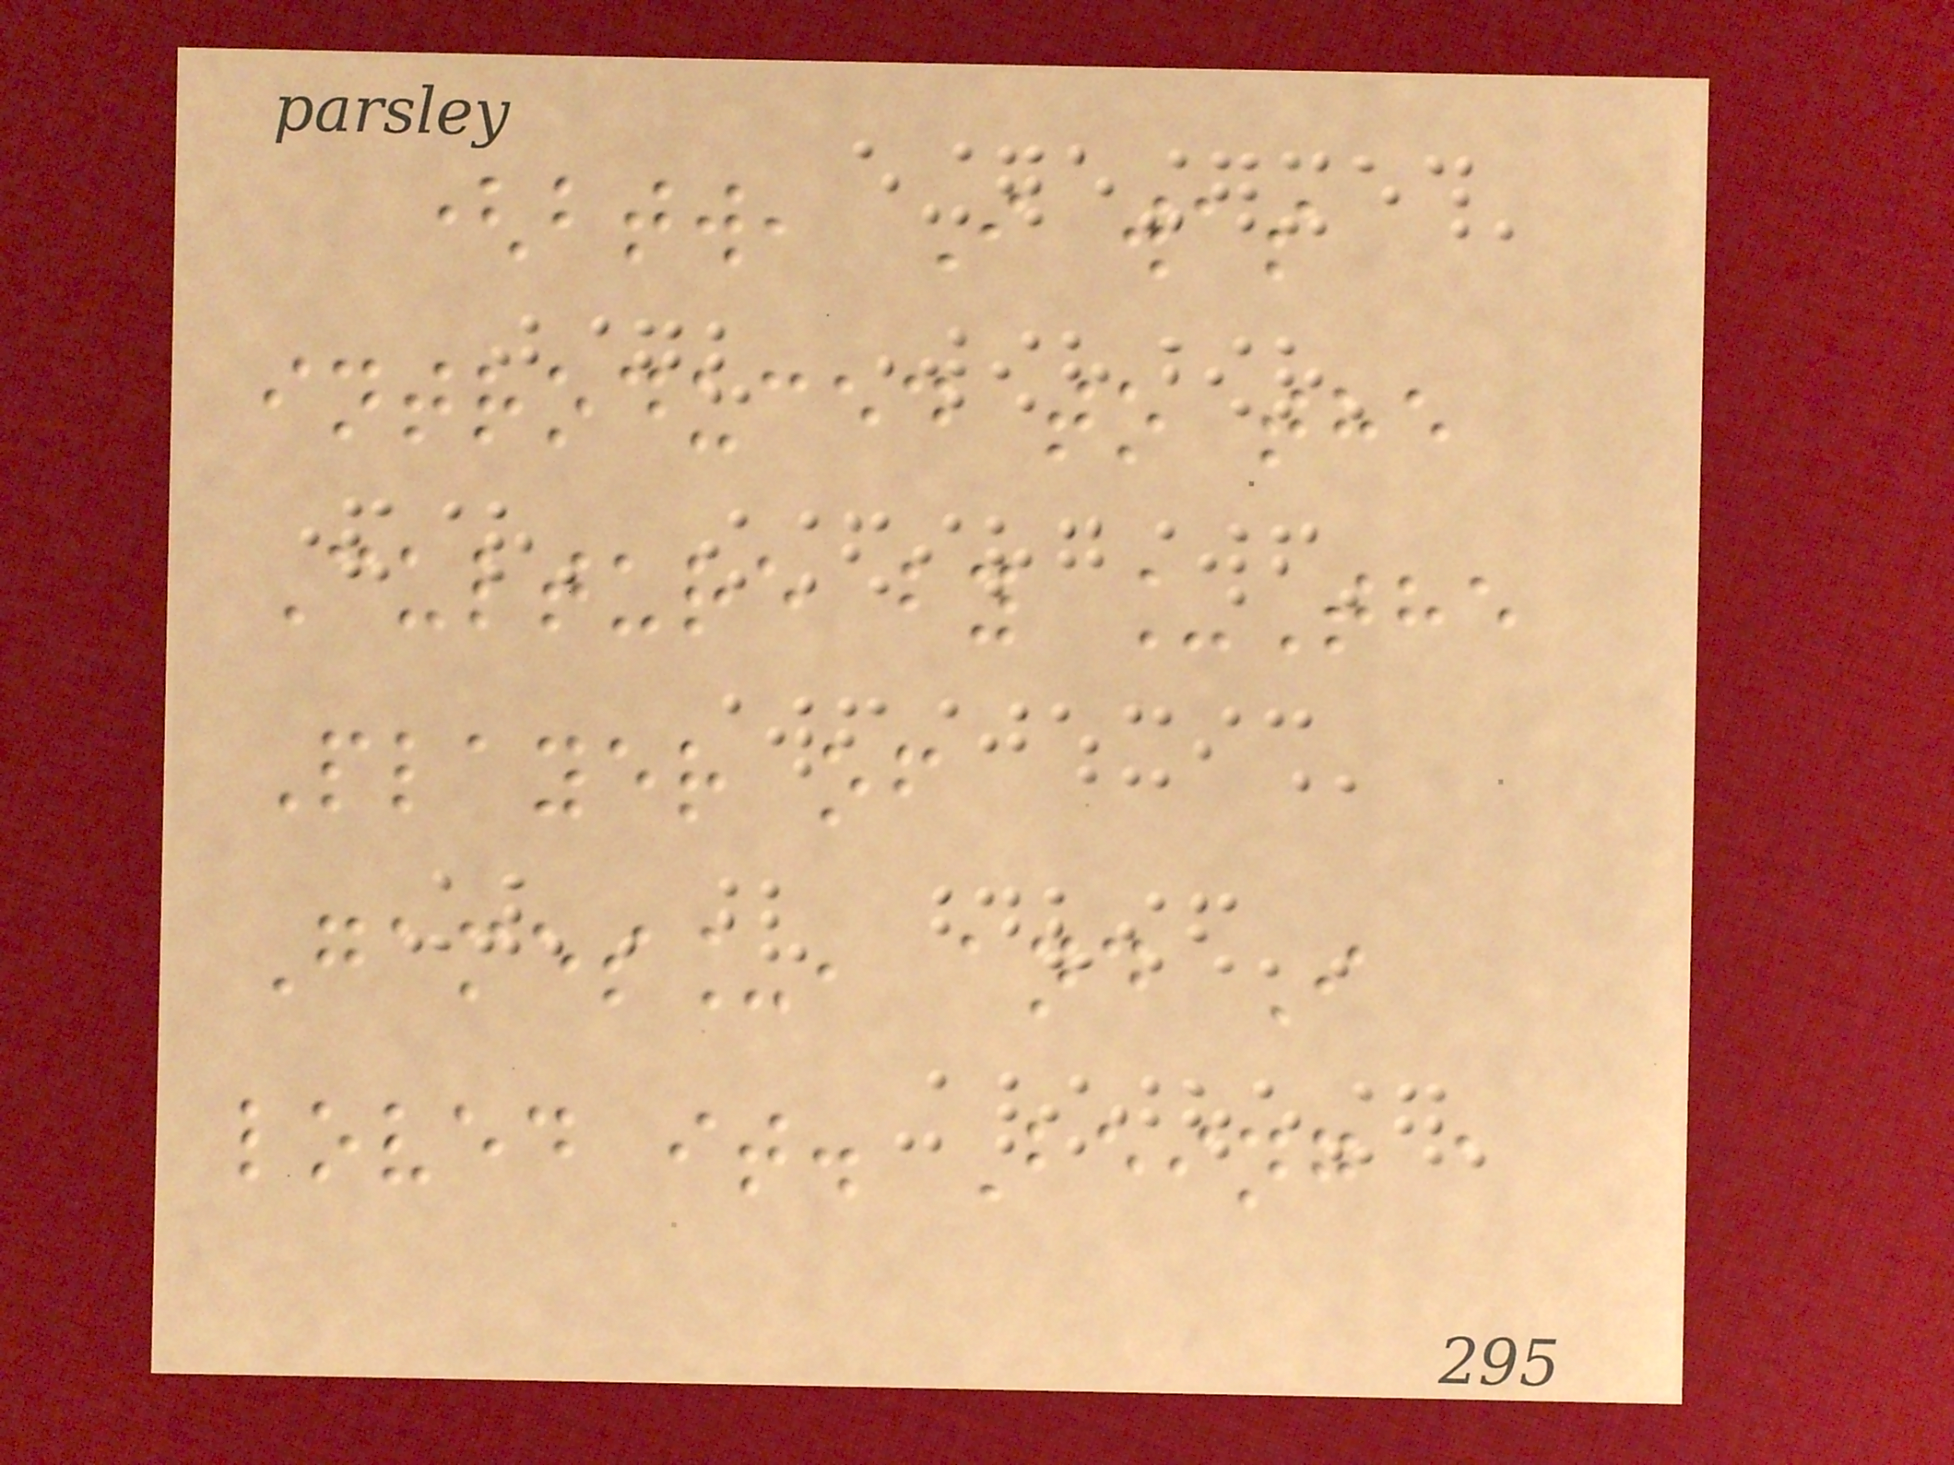(btw, I was
introduced to the
Culture by _The
Player of
Games_, and I
loved it. Being a
